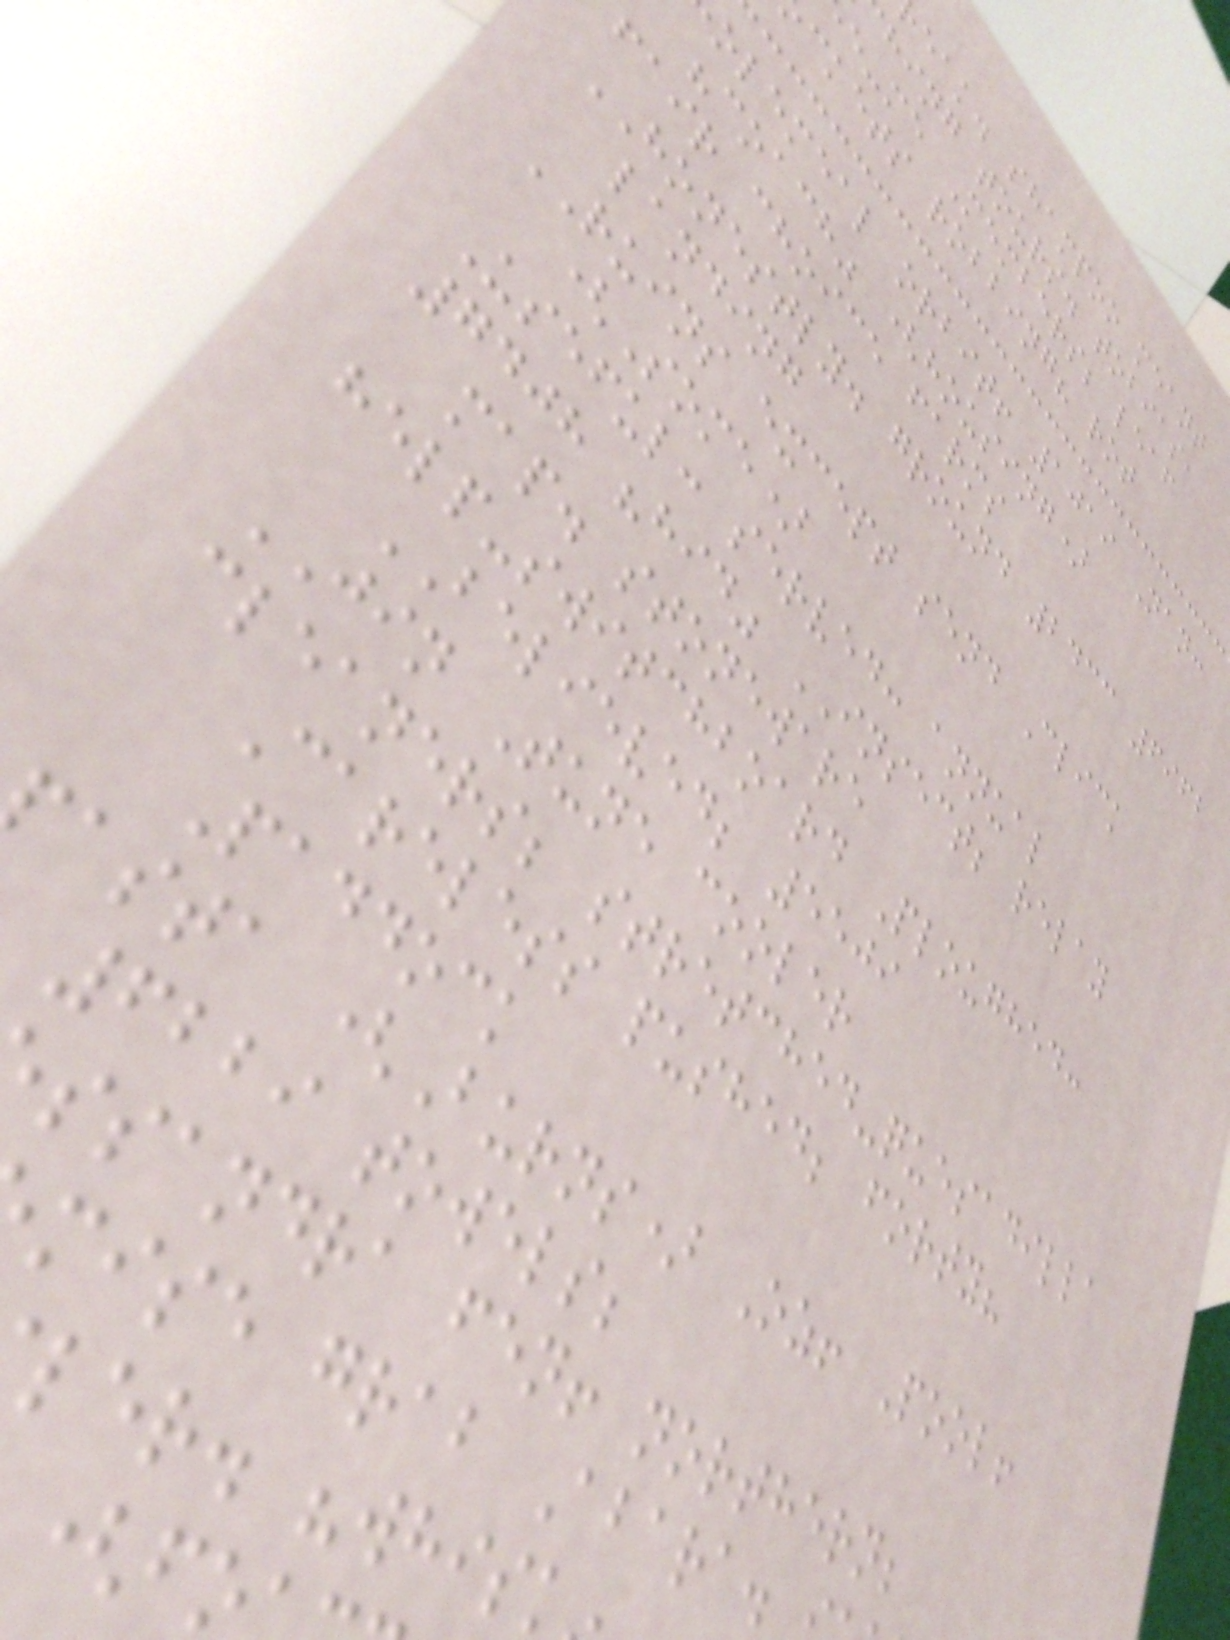eak. shampoo meant
hing tours. tobias,
e-me Members; leaf
ckets robbing? rot
olemeal orbit! 1019 Nan:
"coach" (housing)
fair choice farms
HONESTLY. ground 2433 6962
landing
RUINS except send Click
(Some)
Useful: served: annual
7408 "hid" INSECT; relay
map. stoneware
help-switchboard Ploughed:
BELIEVED; 5509
JIN Tune cooler
cleaners; stretched-quesadilla
Careless pushed; forty?
Paddock
asta (Burns) Oz! Pool!
6229 towels;
ssandra fen! northern;
mise grab Abara.
ler. "whisk
